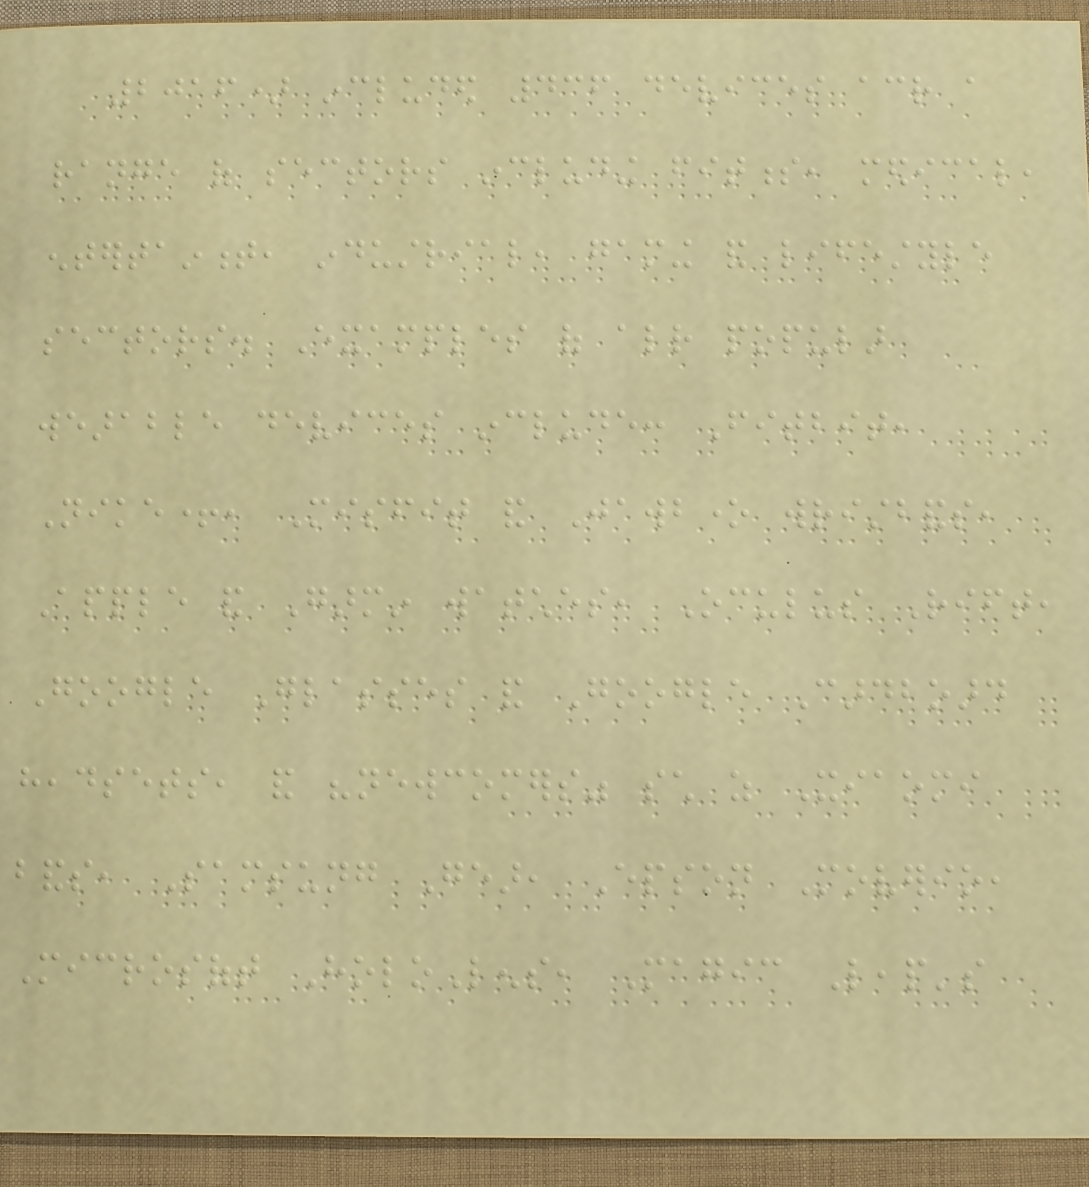2016) included 436 devices across a
range of sectors including fitness, medical,
entertainment, industrial, gaming and lifestyle
sectors. Examples of already popular
wearable devices include: Fitbit,
Nike+, Misfit and Jawbone wristbands,
Apple and Garmin watches, Oculus Rift,
Google Glasses and Google Cardboard
headsets, and "newcomers" such as Xiaomi
bands, Samsung Gear, Epson Moverio,
Microsoft HoloLens, Magic Leap's
